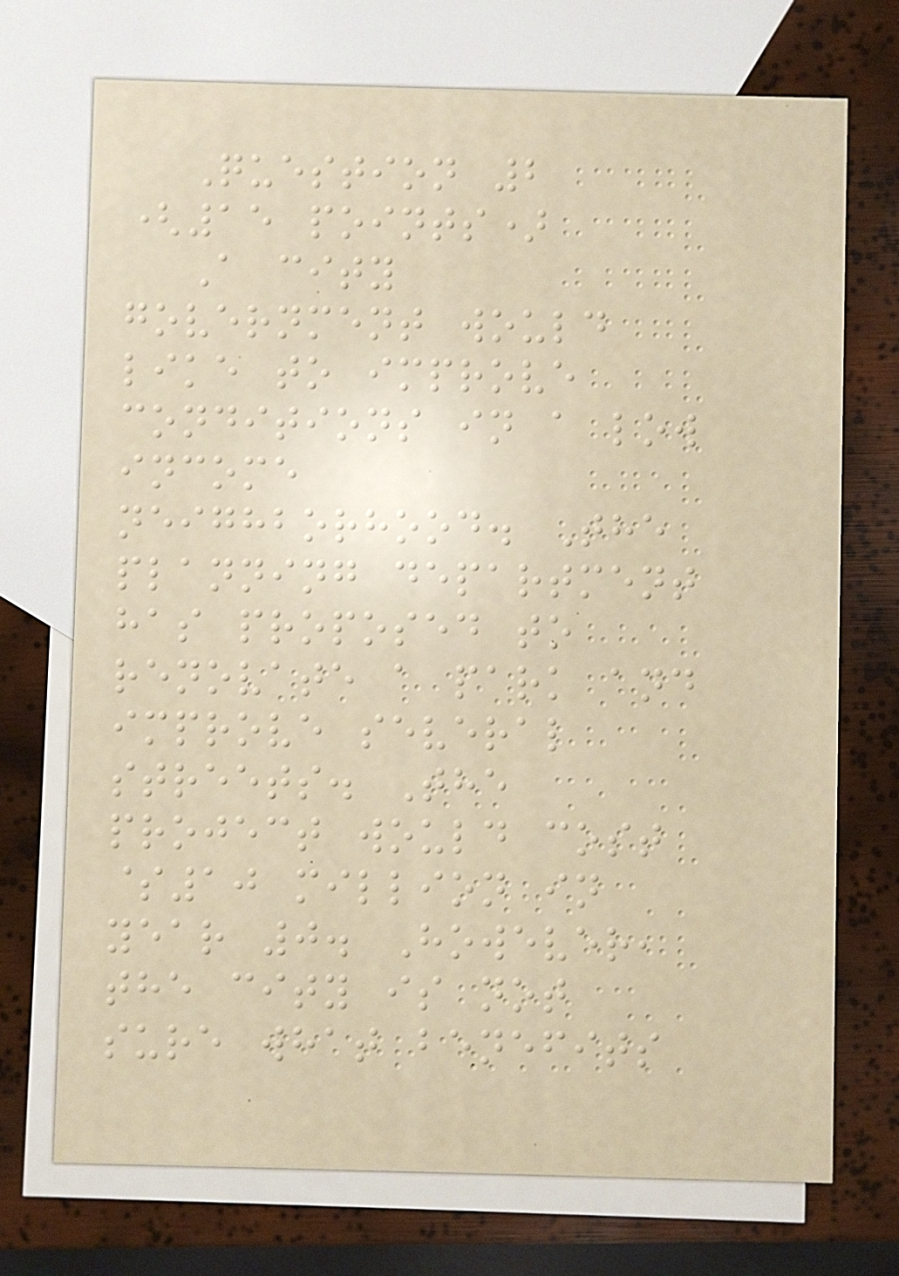Question 2
(15 points)
A city
government would
like to improve
conditions in a low
income
neighborhood. The
planning department
has proposed to
renovate a park and
improve several
streets. The
project would cost
$10 million in
year 0. However,
the city is not
sure what benefits
